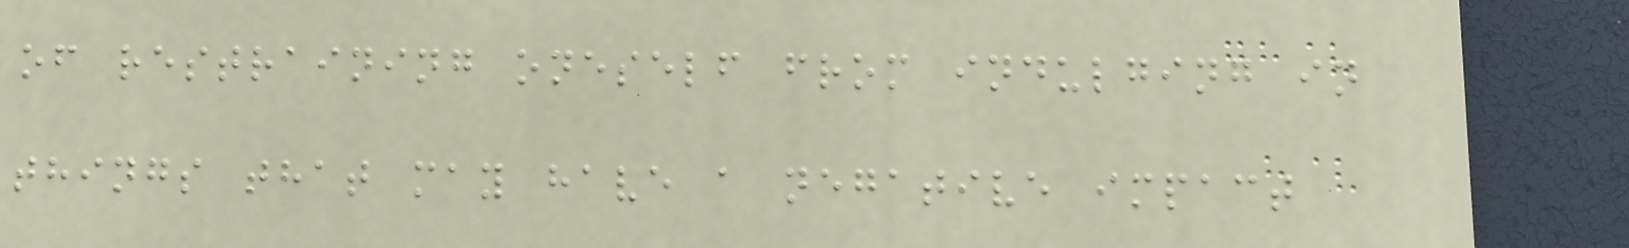of restraining oneself from indulging in
things that may have a negative impact
